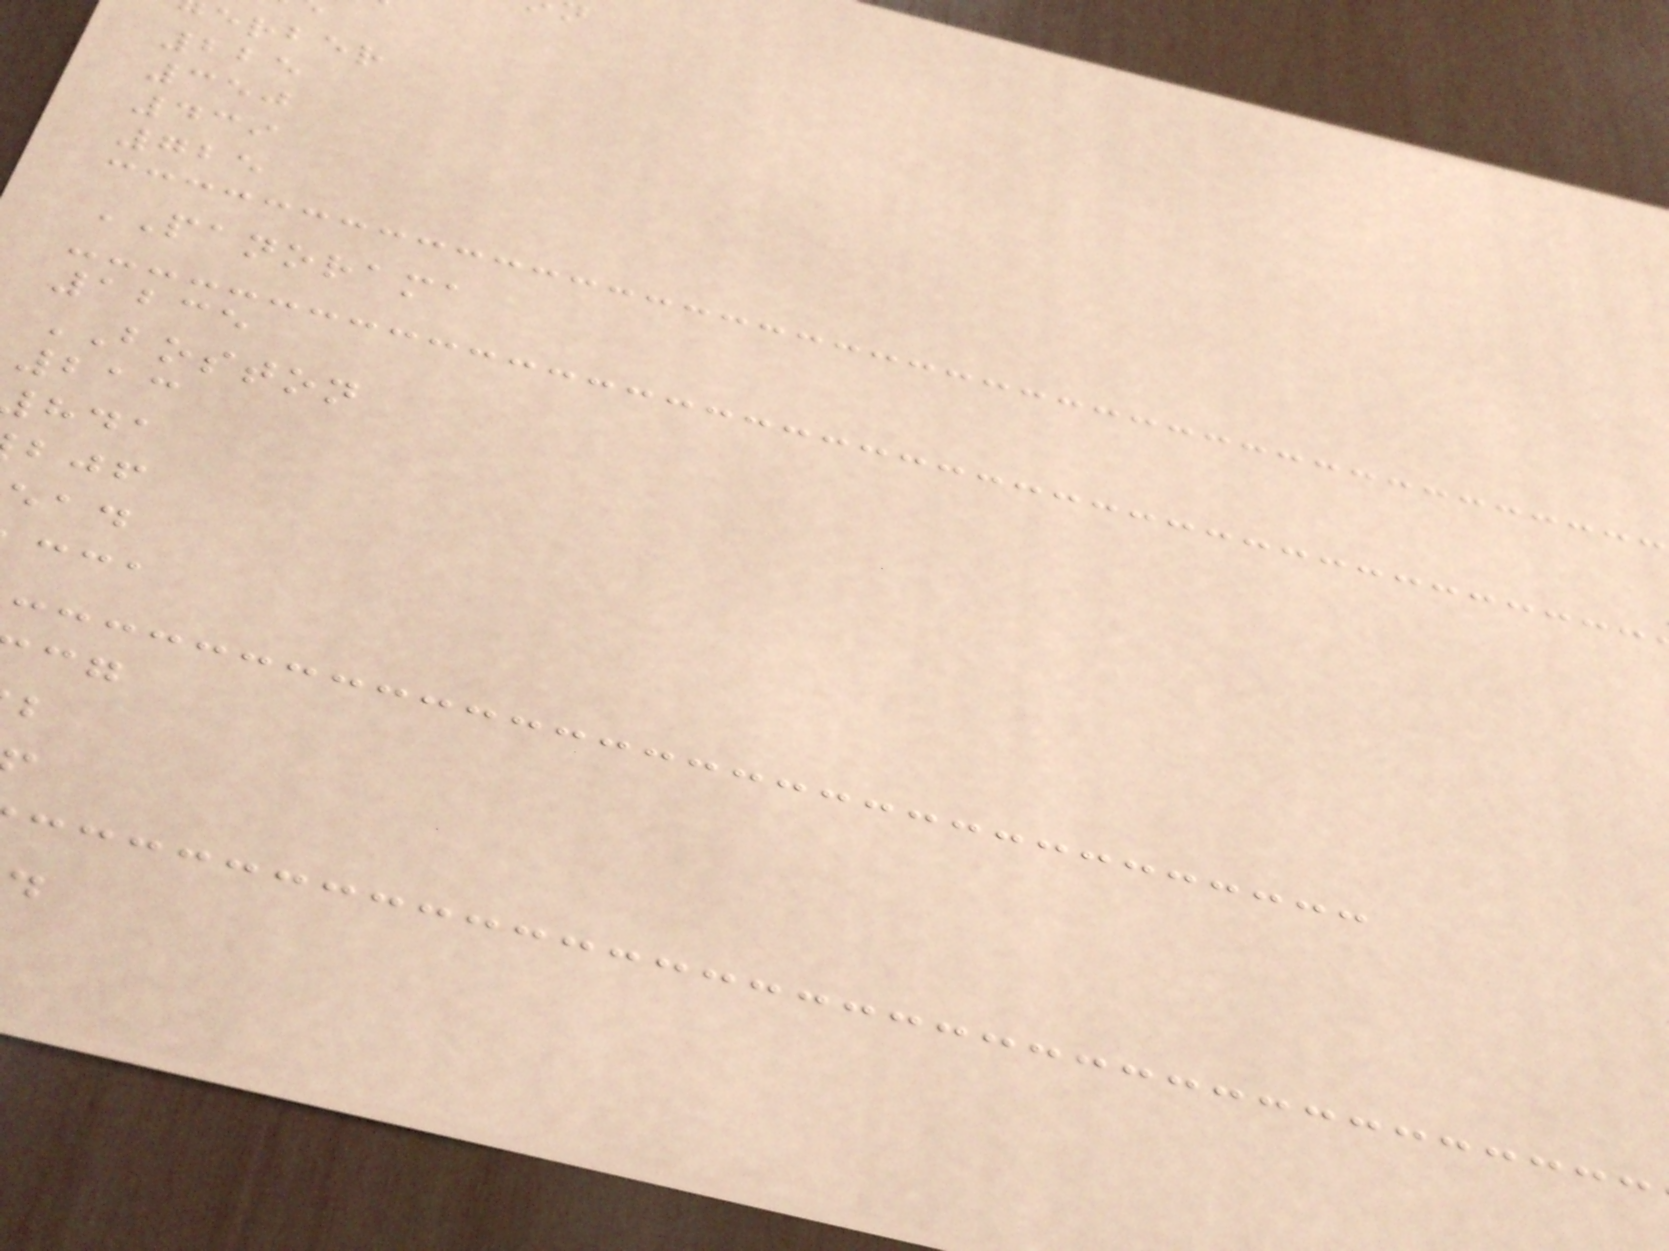erber
225
350
439
725
PANORAMA
1235
BOSTON
213
